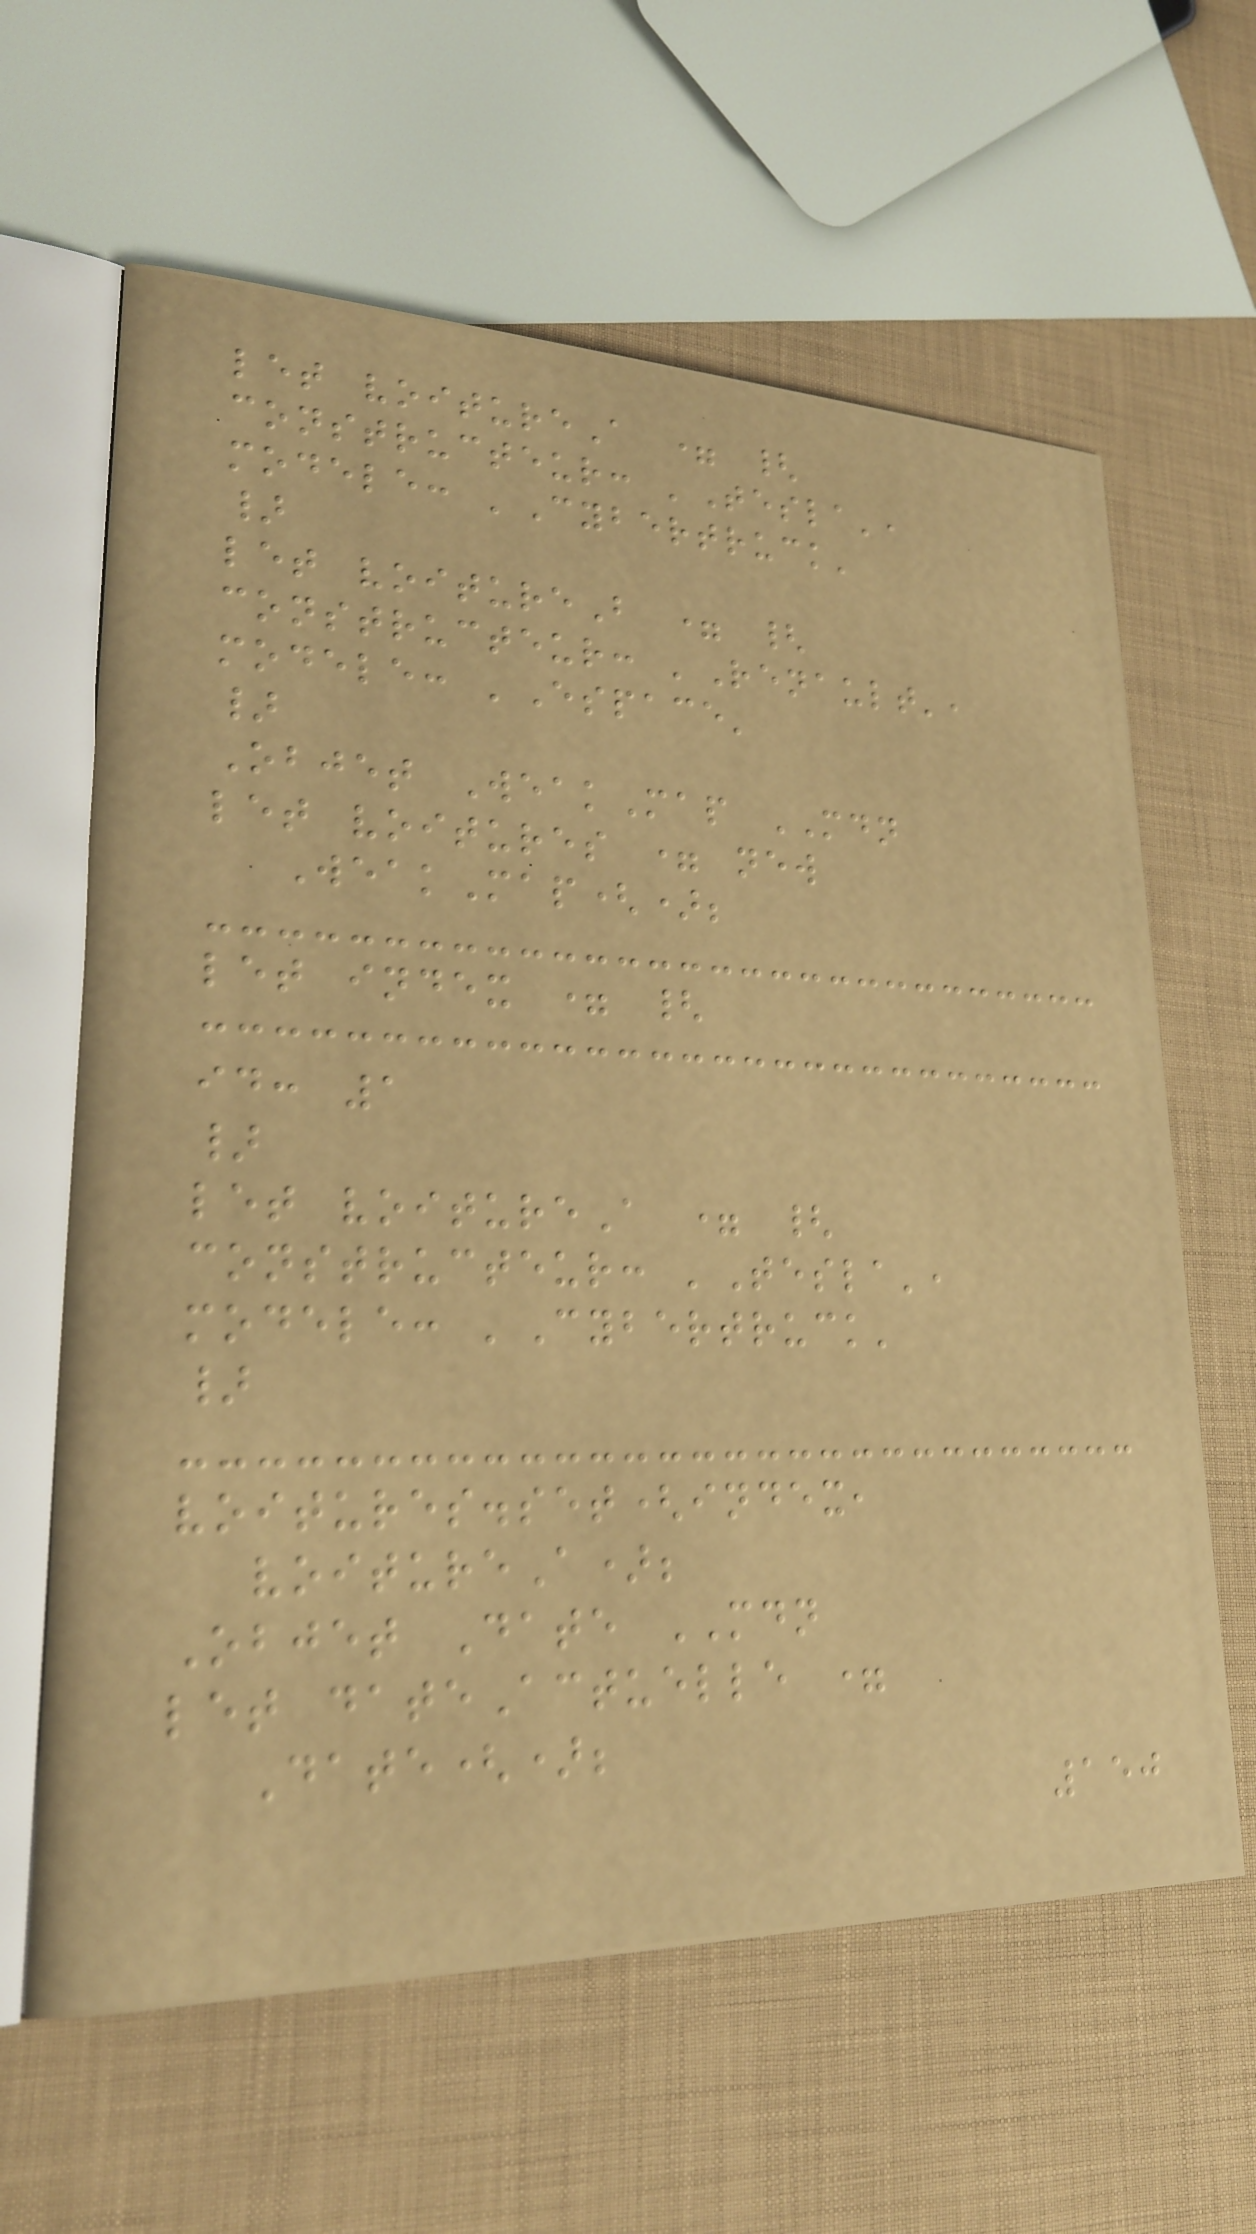let voitureA = {
constructeur: 'Tesla',
modele: 'Cybertruck'
}
let voitureB = {
constructeur: 'Renault',
modele: 'Espace'
}
Objet WeakMap MDN
let voitures = new
WeakMap();
let index = {
id: 1
}
let voitureA = {
constructeur: 'Tesla',
modele: 'Cybertruck'
}
voitures.set(index,
voitureA);
Objet Date MDN
let dateActuelle =
Date();
150
